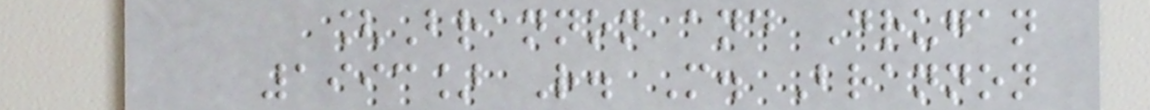[Brannon and Drugan
1993] R. M. Brannon
